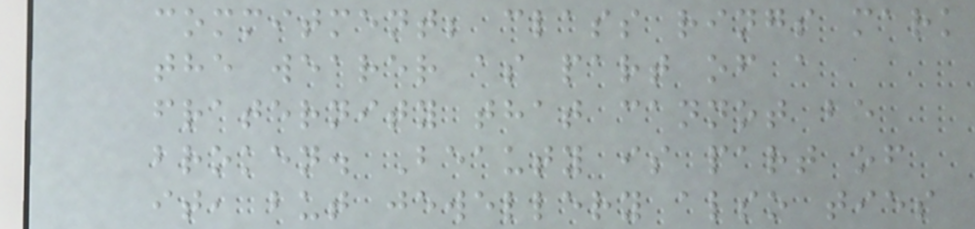commitment; class rings mark
the wearer as part of a
fraternity that cannot be
broken. Beauty is part of
it, but jewellery also ties
